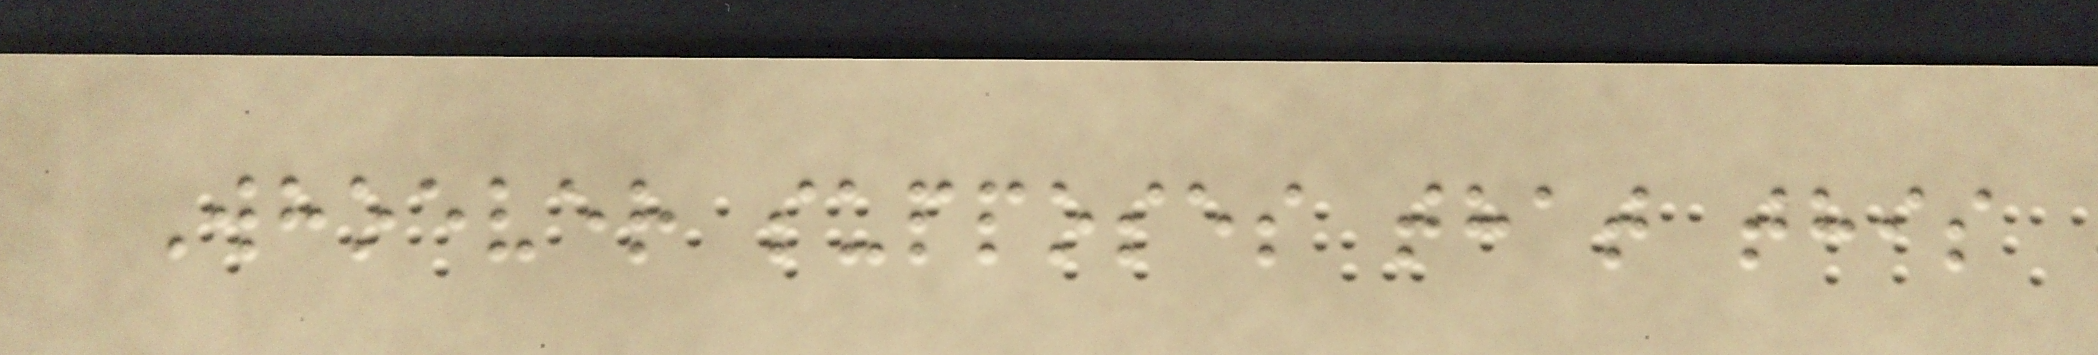Whoever supposes that this
